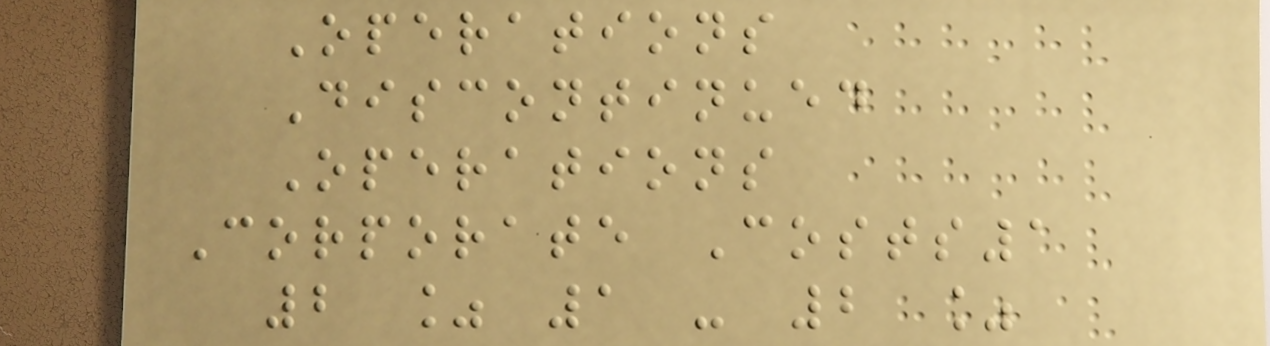Operations
Discontinued
Operations
Corporate Costs1
2 % 1 - 2 %
